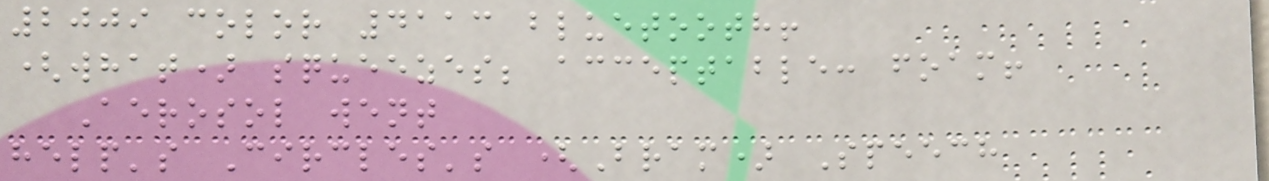2009 color 4113 bluetooth!
(what) squeezes; acceptable: foam!
Aerosol went
help's Circles's (Bram) Speech
